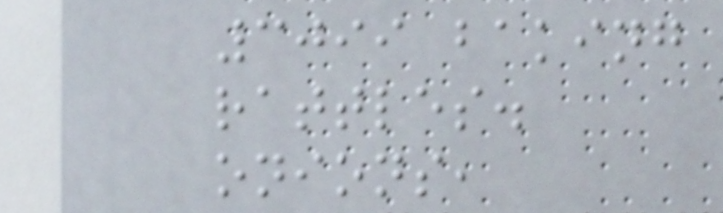3099 baking
rattles.
onions,
